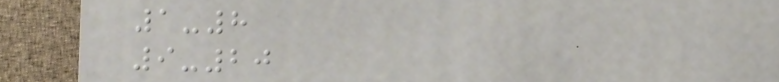1-8
9-20
